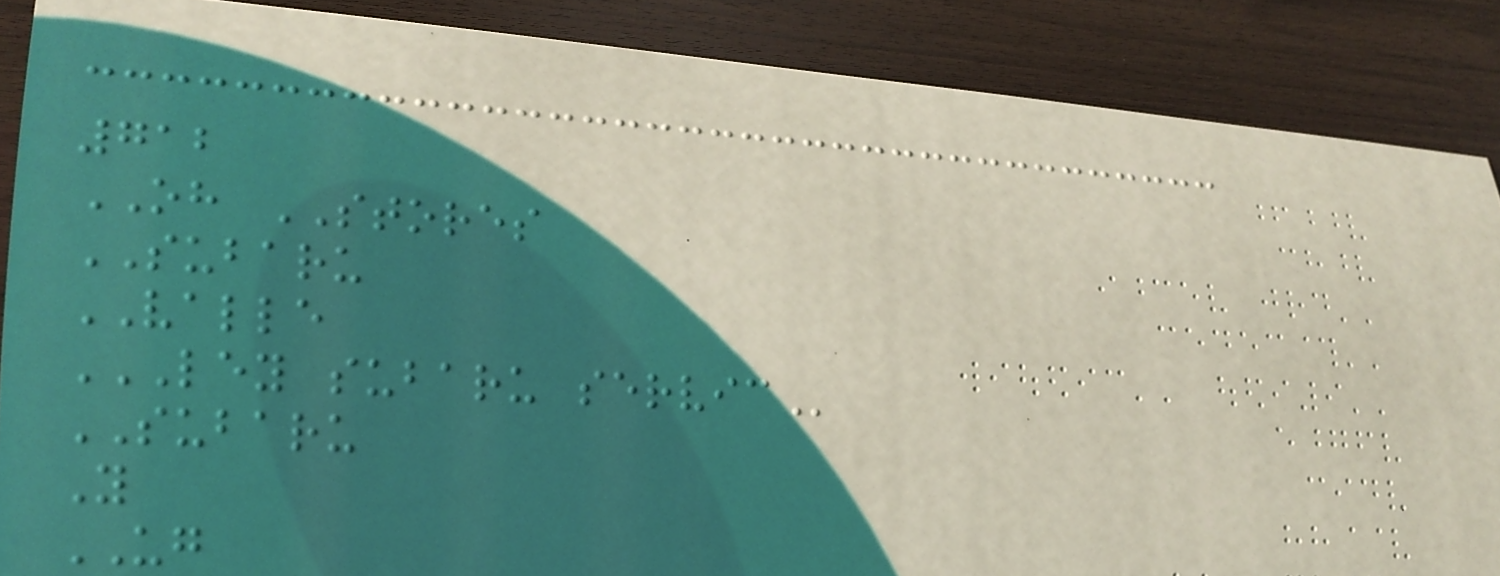712
OH STORES
SUBARU
VALLE
LEY SUBARU SERVIC
SUBARU
Y
UG
